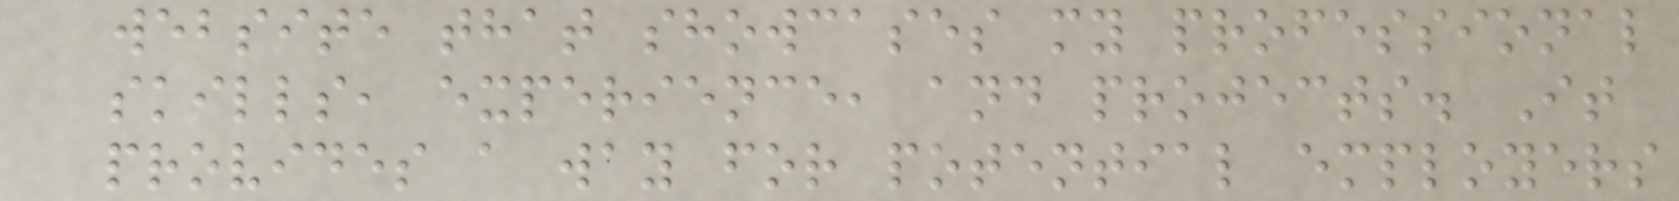website that showcases my professional
skills, experience, and projects. It
provides a way for potential employers
